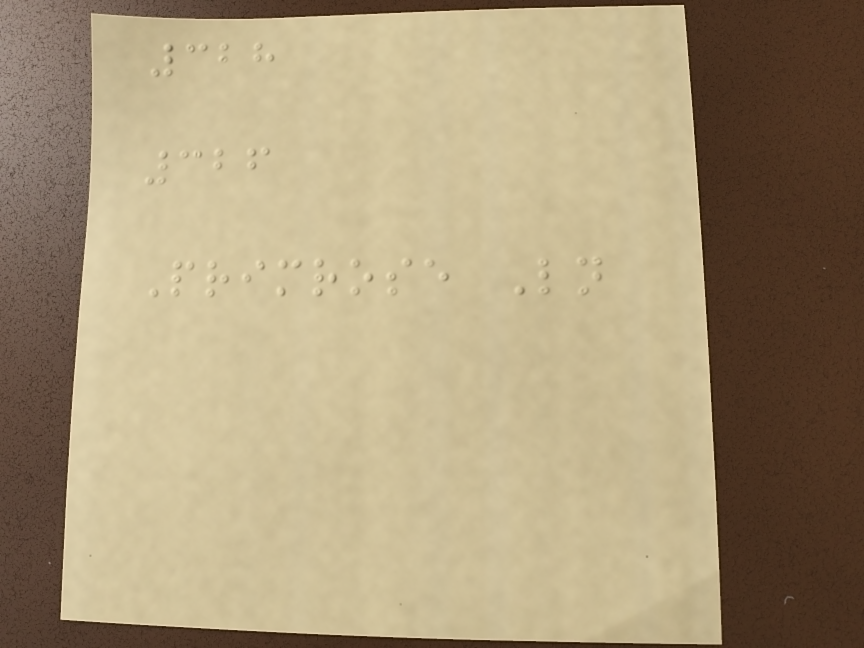328
326
Primrose Ln
